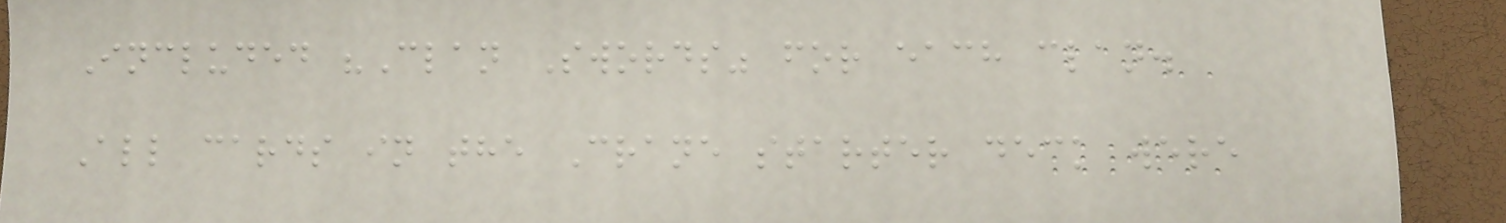Included "Clan Swords" for each clan.
All cards in the Crane starter deck were
